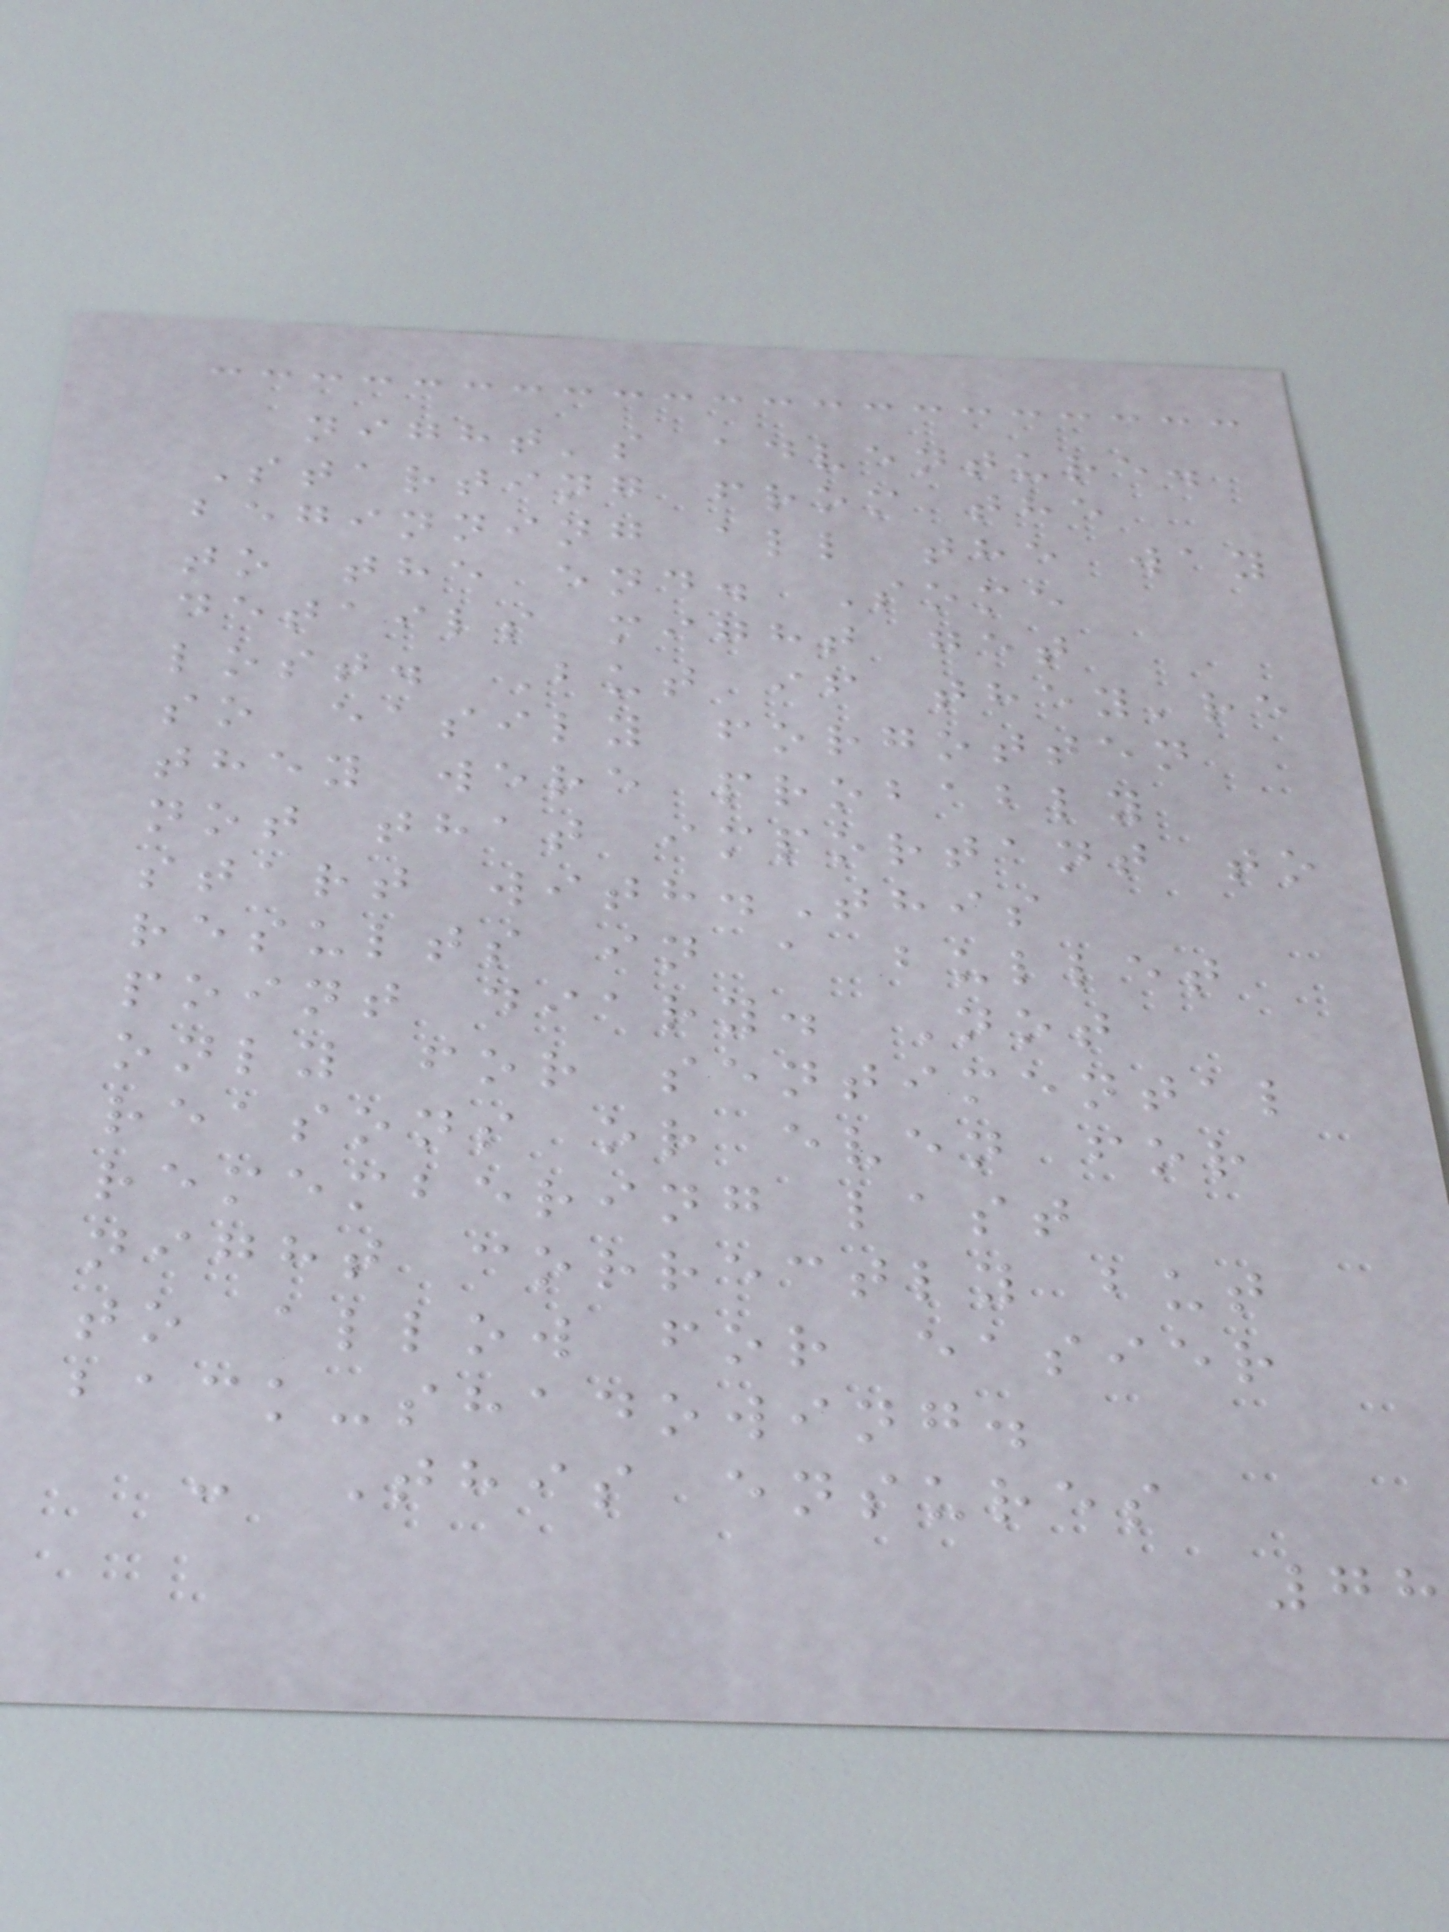night's adventure.
Starting from the
beginning all the way
to the end. Some
details might get
lost. But if they're
so easily forgotten
they were probably
not that important to
start with.This
results in a bullet
point diary. Not
only for sentimental
reasons or even for
remembering last
night correctly but
to allow for easier
back-shadowing.
- This ensures
78
